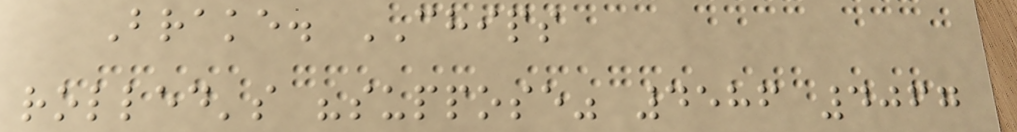Brake. CHIPS
rolled's "suppose" 4586 4067
